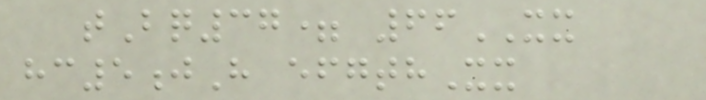tBq37= 66XX
hc5jH efgthXx
